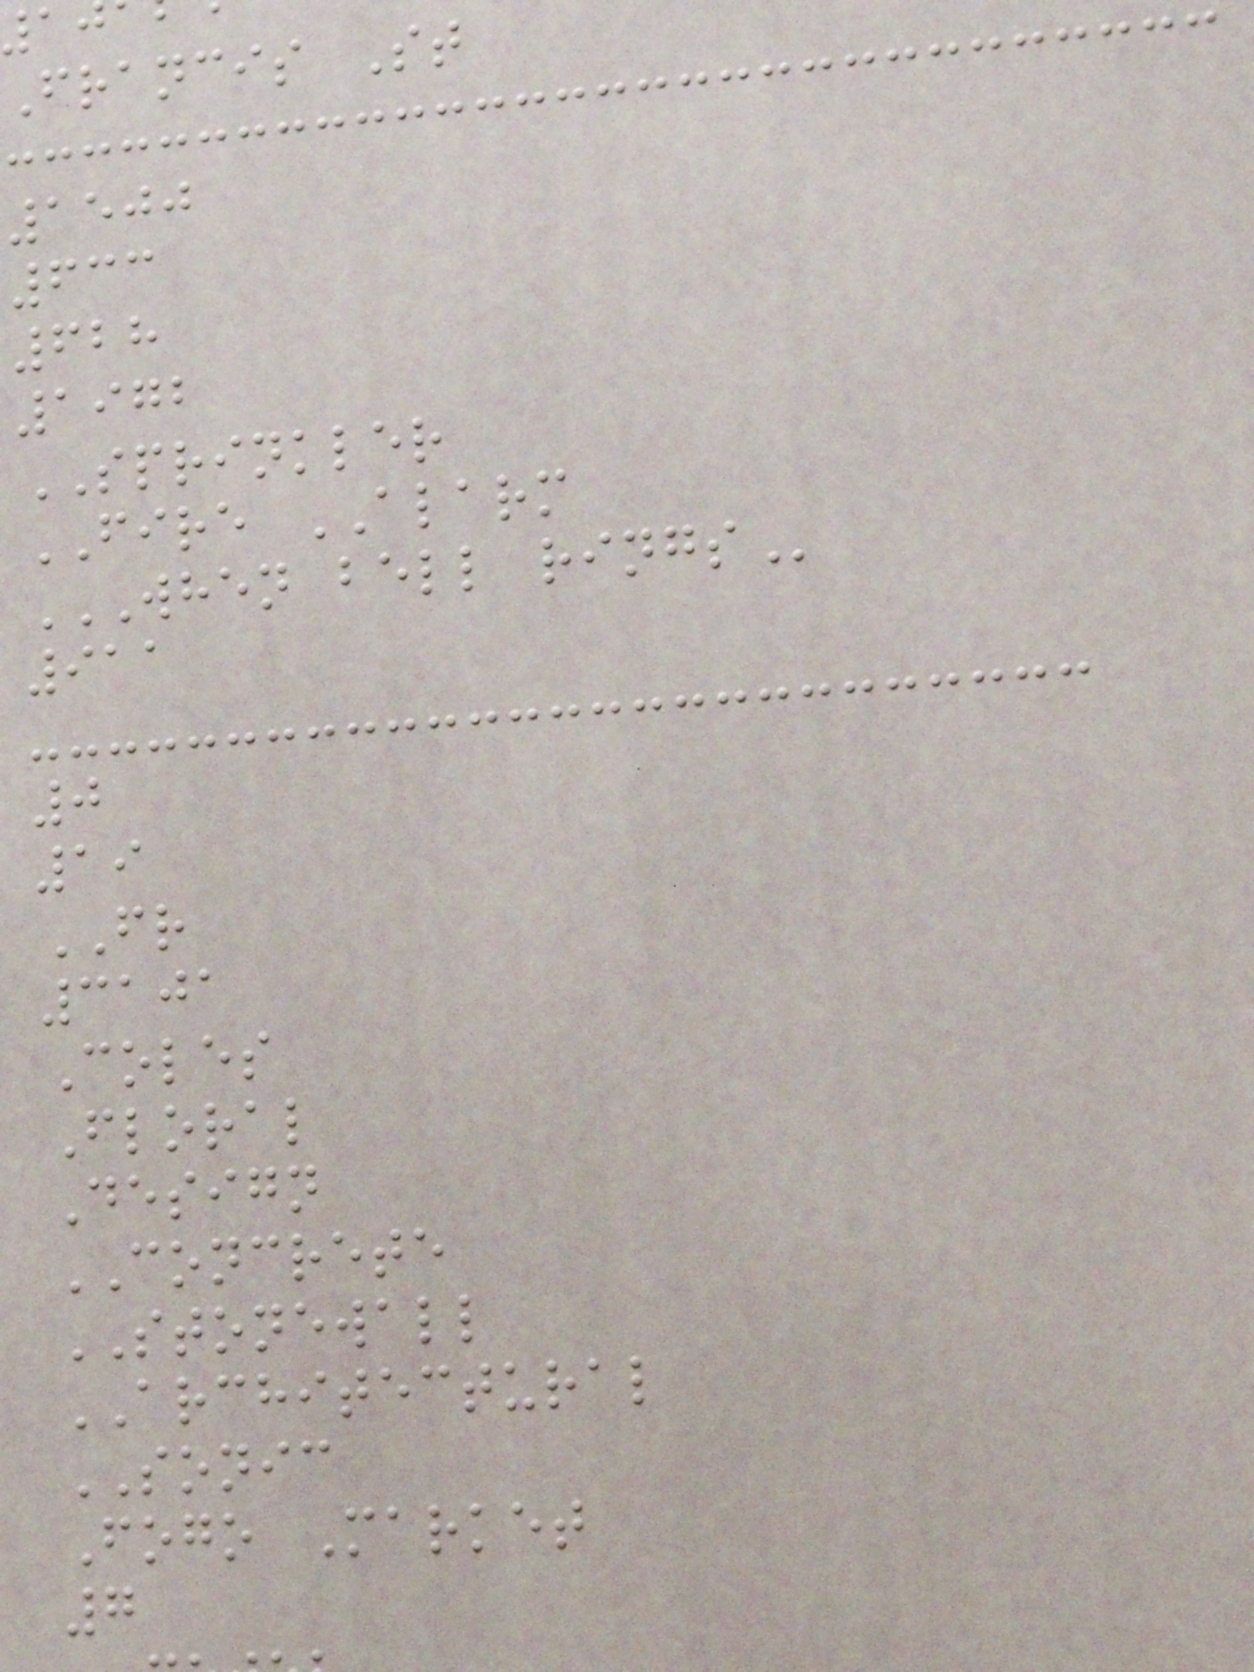Francis St
1500
633
628
1972
SPRINKLER
FIRE ALARM
WHEN BELL RINGS
911
0
19
FR
3101
Coles
Floral
Design
CONCRETE
STONEWALL
ARCHITECTURAL
SONIC
Fogo Market
7
